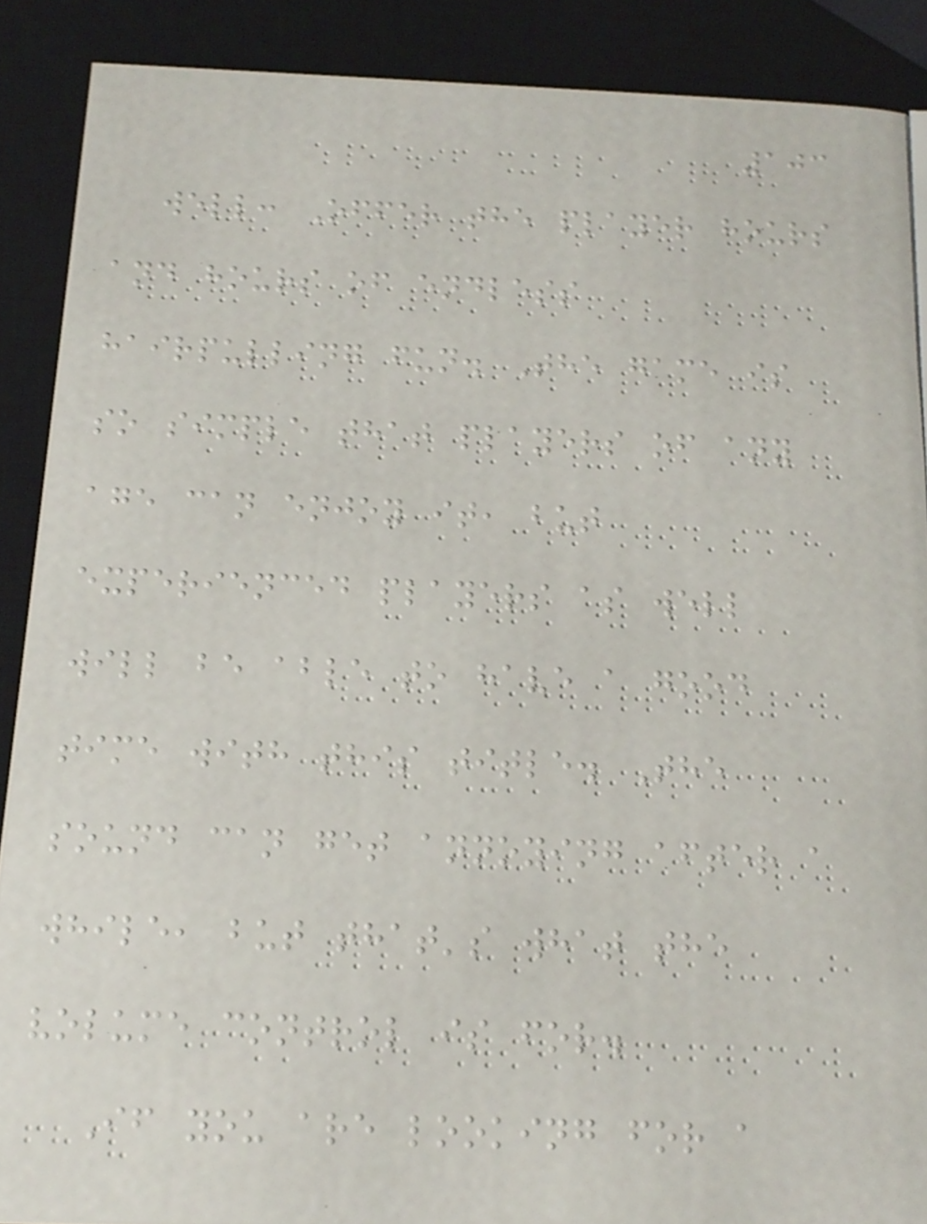103
well: Offer the player hours
and hours of endless
hairpulling fun. The game is
so simple that players of any
age can enjoy it, but
experienced players as well
will be able to have a good
time with this title. The
sound can get annoying after a
while, but that's what the
volume control is for.
If you are looking for a
